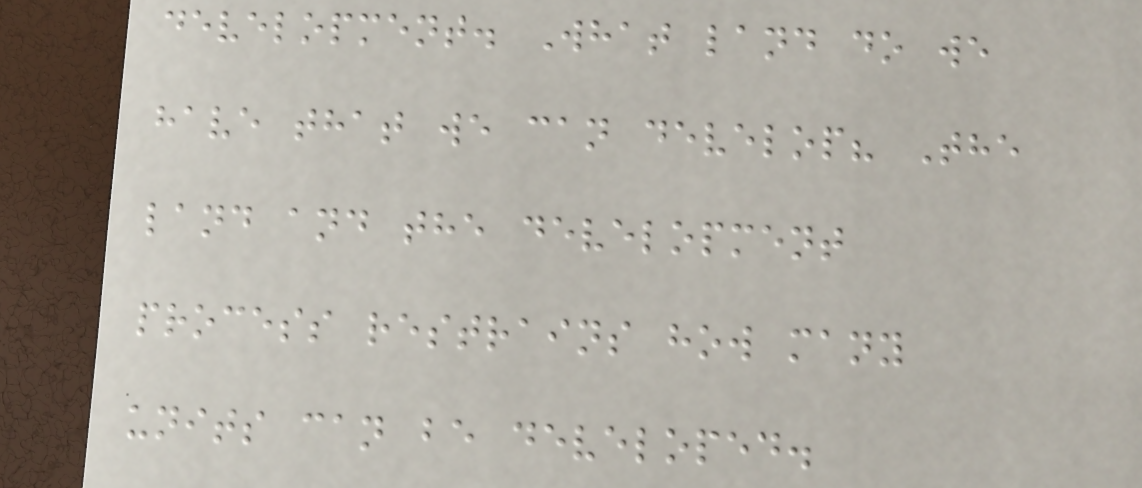development. What land do we
have that we can develop? The
land and the development
process restrains how many
units can be developed.
